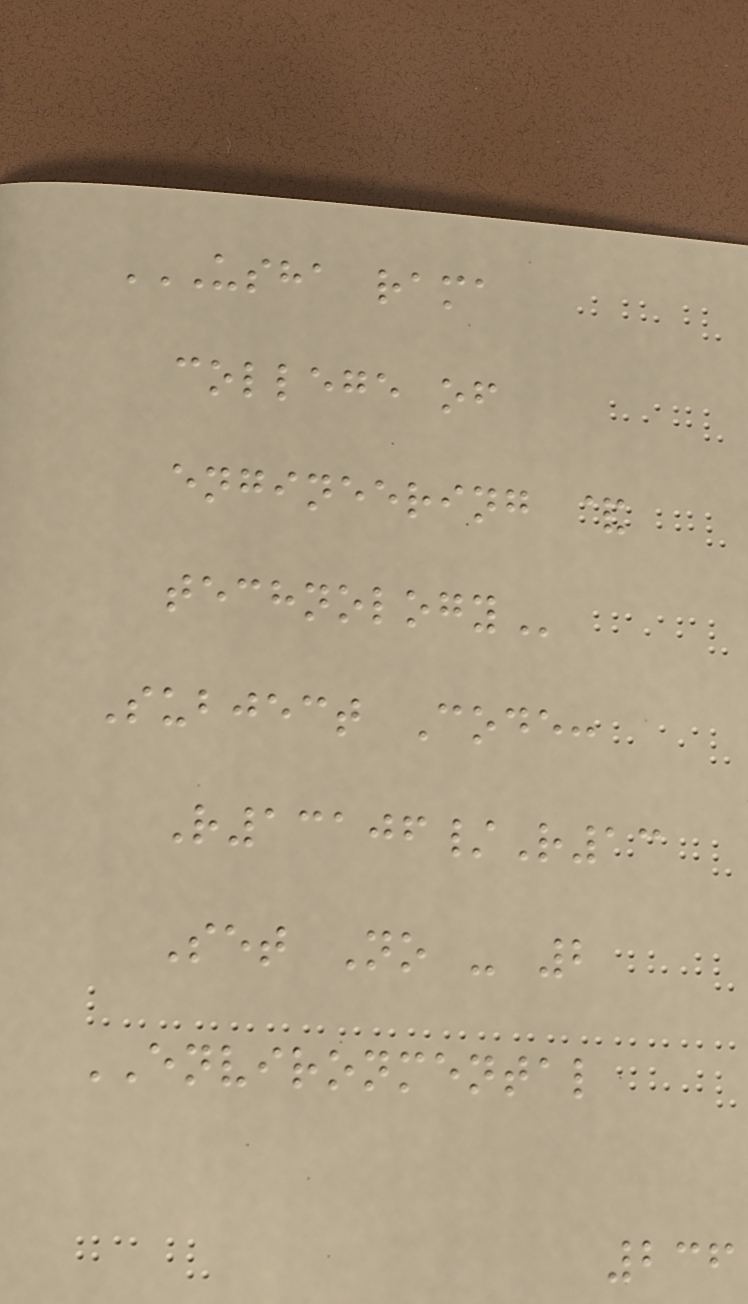USHA RAMA
COLLEGE OF
ENGINEERING &
TECHNOLOGY
Subject Code:
R13106/R13
Set No - 2
ENVIRONMENTAL
236
